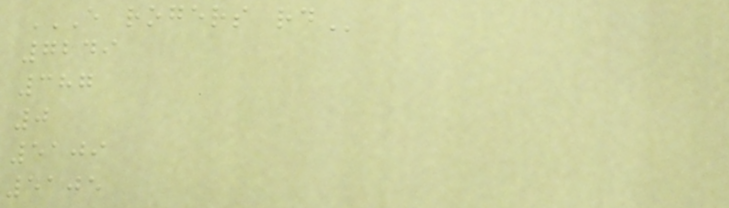E ROGERS RD
7249
387
0
5109
5105
